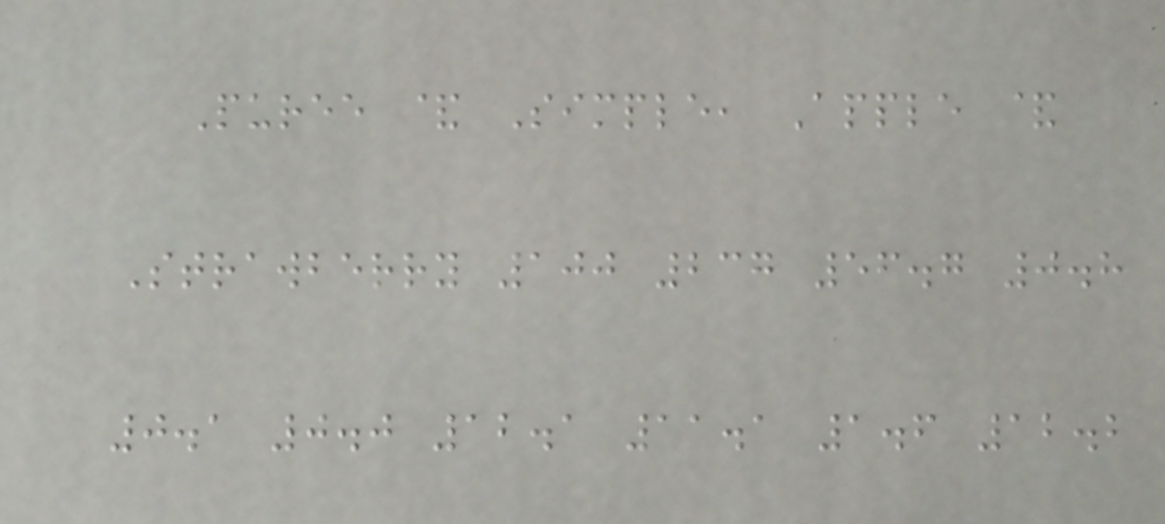Puree & Simple, Apple &
Strawberry 100 237 56.7 0.8
0.1 0.0 12.1 11.1 1.6 12.2
